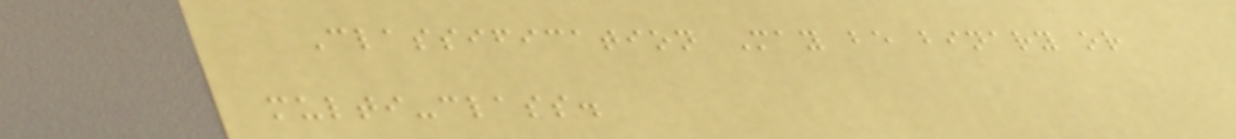Classification May be binary or
multi-class.
